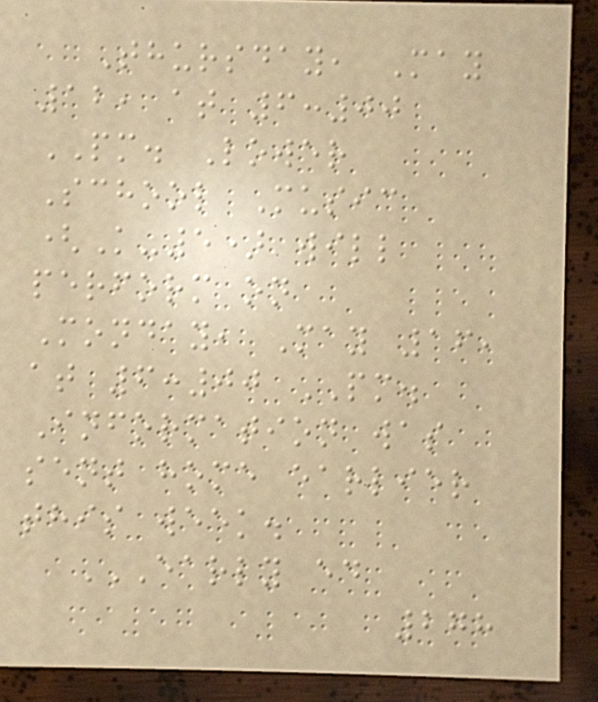Thursday, May
12, at 6:00
PM. Lower
School Music
(K-5) will
perform on
Monday, May 16,
at 6:00 PM.
Information was
sent home earlier
this week.
EARLY ED
278
